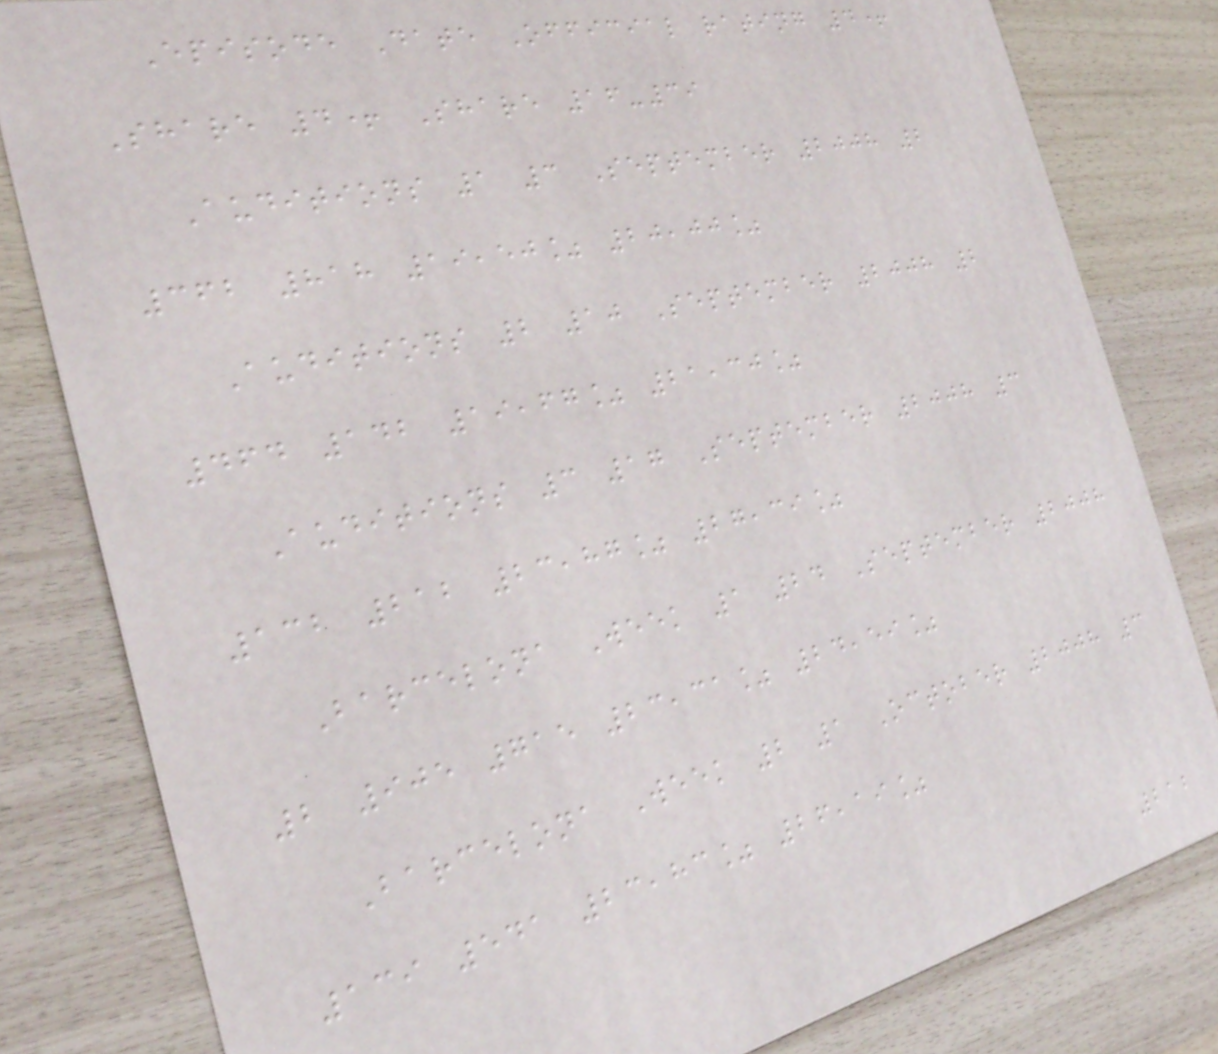Episode Date Official rating 4+
Share 4+ Share 16-39
Auditions 1 3 September 2008 2
362 818 19,50% 20,00%
Auditions 2 10 September 2008 2
464 142 19,67% 21,30%
Auditions 3 17 September 2008 3
132 212 23,87% 27,39%
Barcelona Week 1 24 September 2008
2 905 715 23,31% 24,59%
Barcelona Week 2 1 October 2008 3
139 541 23,83% 26,19%
212
